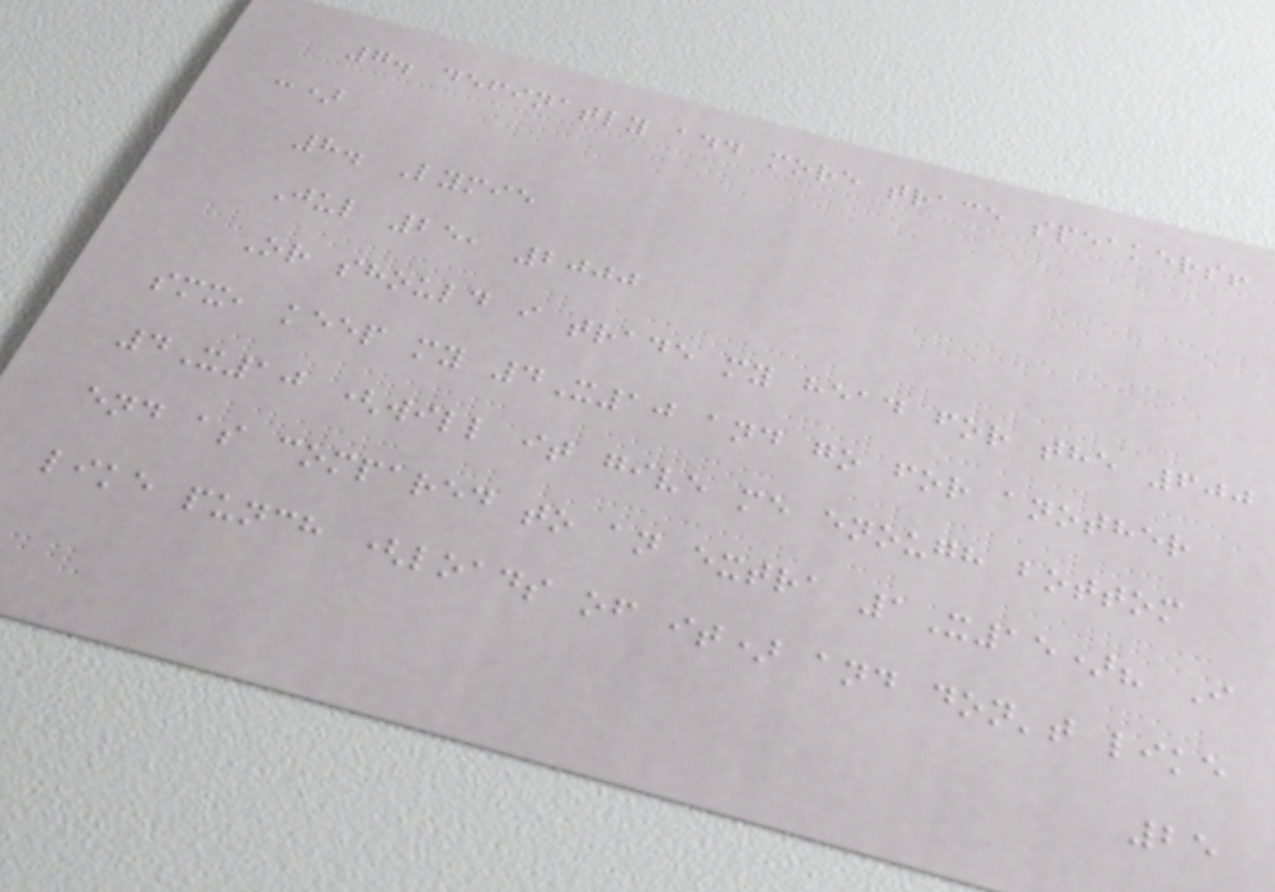7. definatly add more trace speakers!
:)
8. Lymie
Jul 25, 2000
Or should i trade my head for the 600
smx, keep my 4X10 and go for another
4X10 (will it give me enough bottom
end as compared to an extra 1X15)? I
like punch (loads of it) and don't like
25
